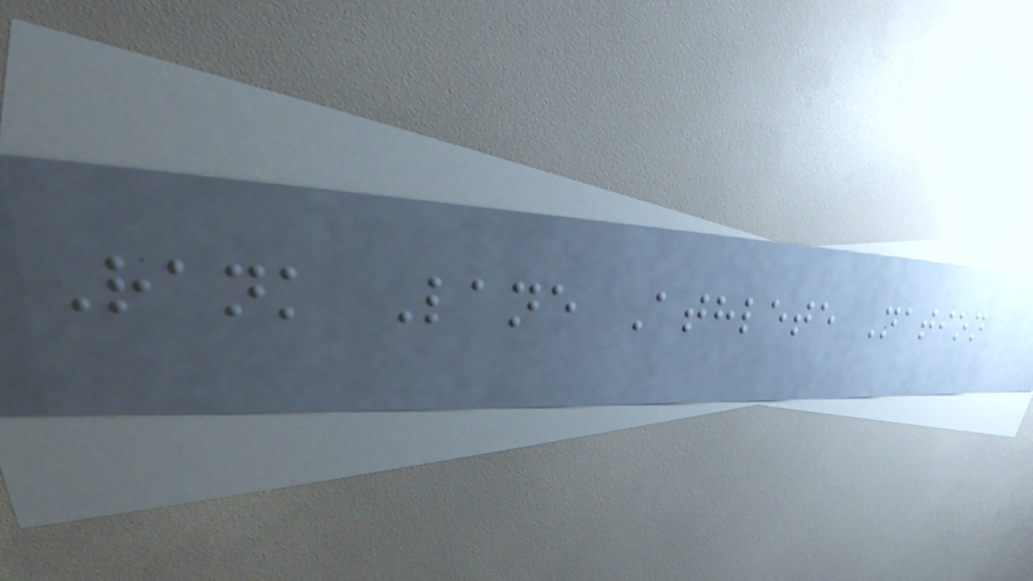Rank Lane Athlete Nation
